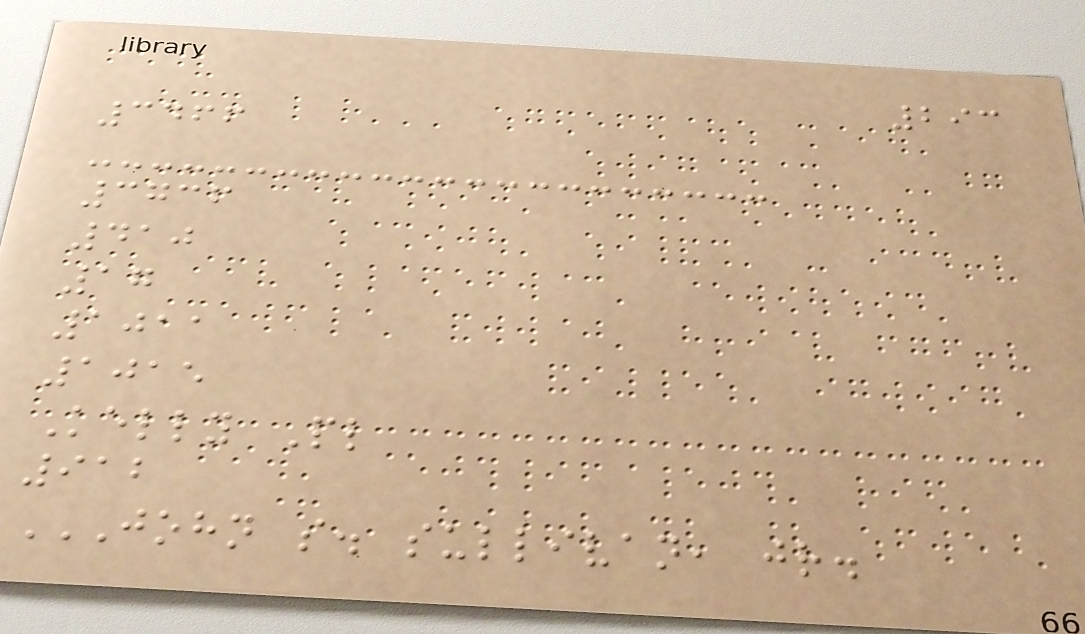293
3466
3736
410
17
1011
1015
Kelly Pl
912
JOHN S. SULLIVAN, JR.
